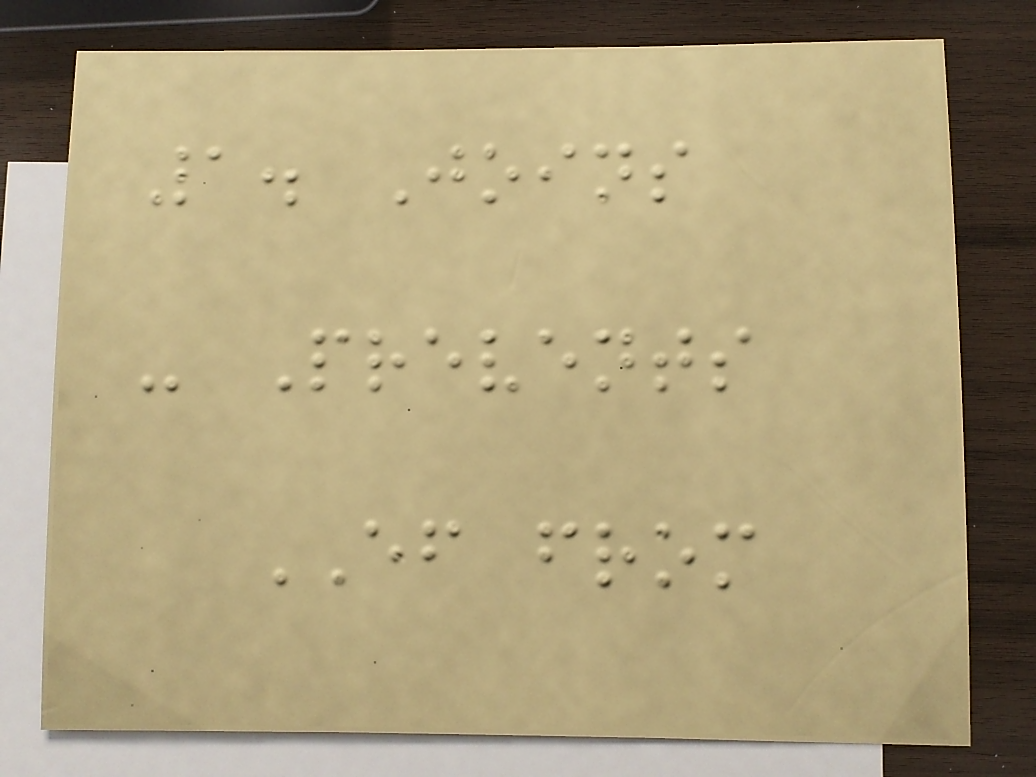1. Joins
- Prevents
EF from
